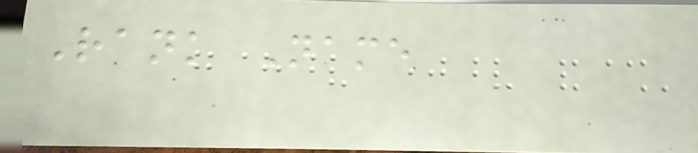Rank Name
